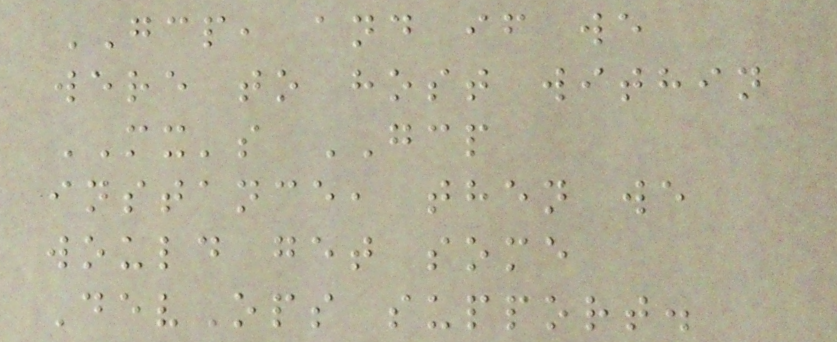GCP, and if we
were to host within
MX's GCP
instance, then we
would get some
DevOps support.
